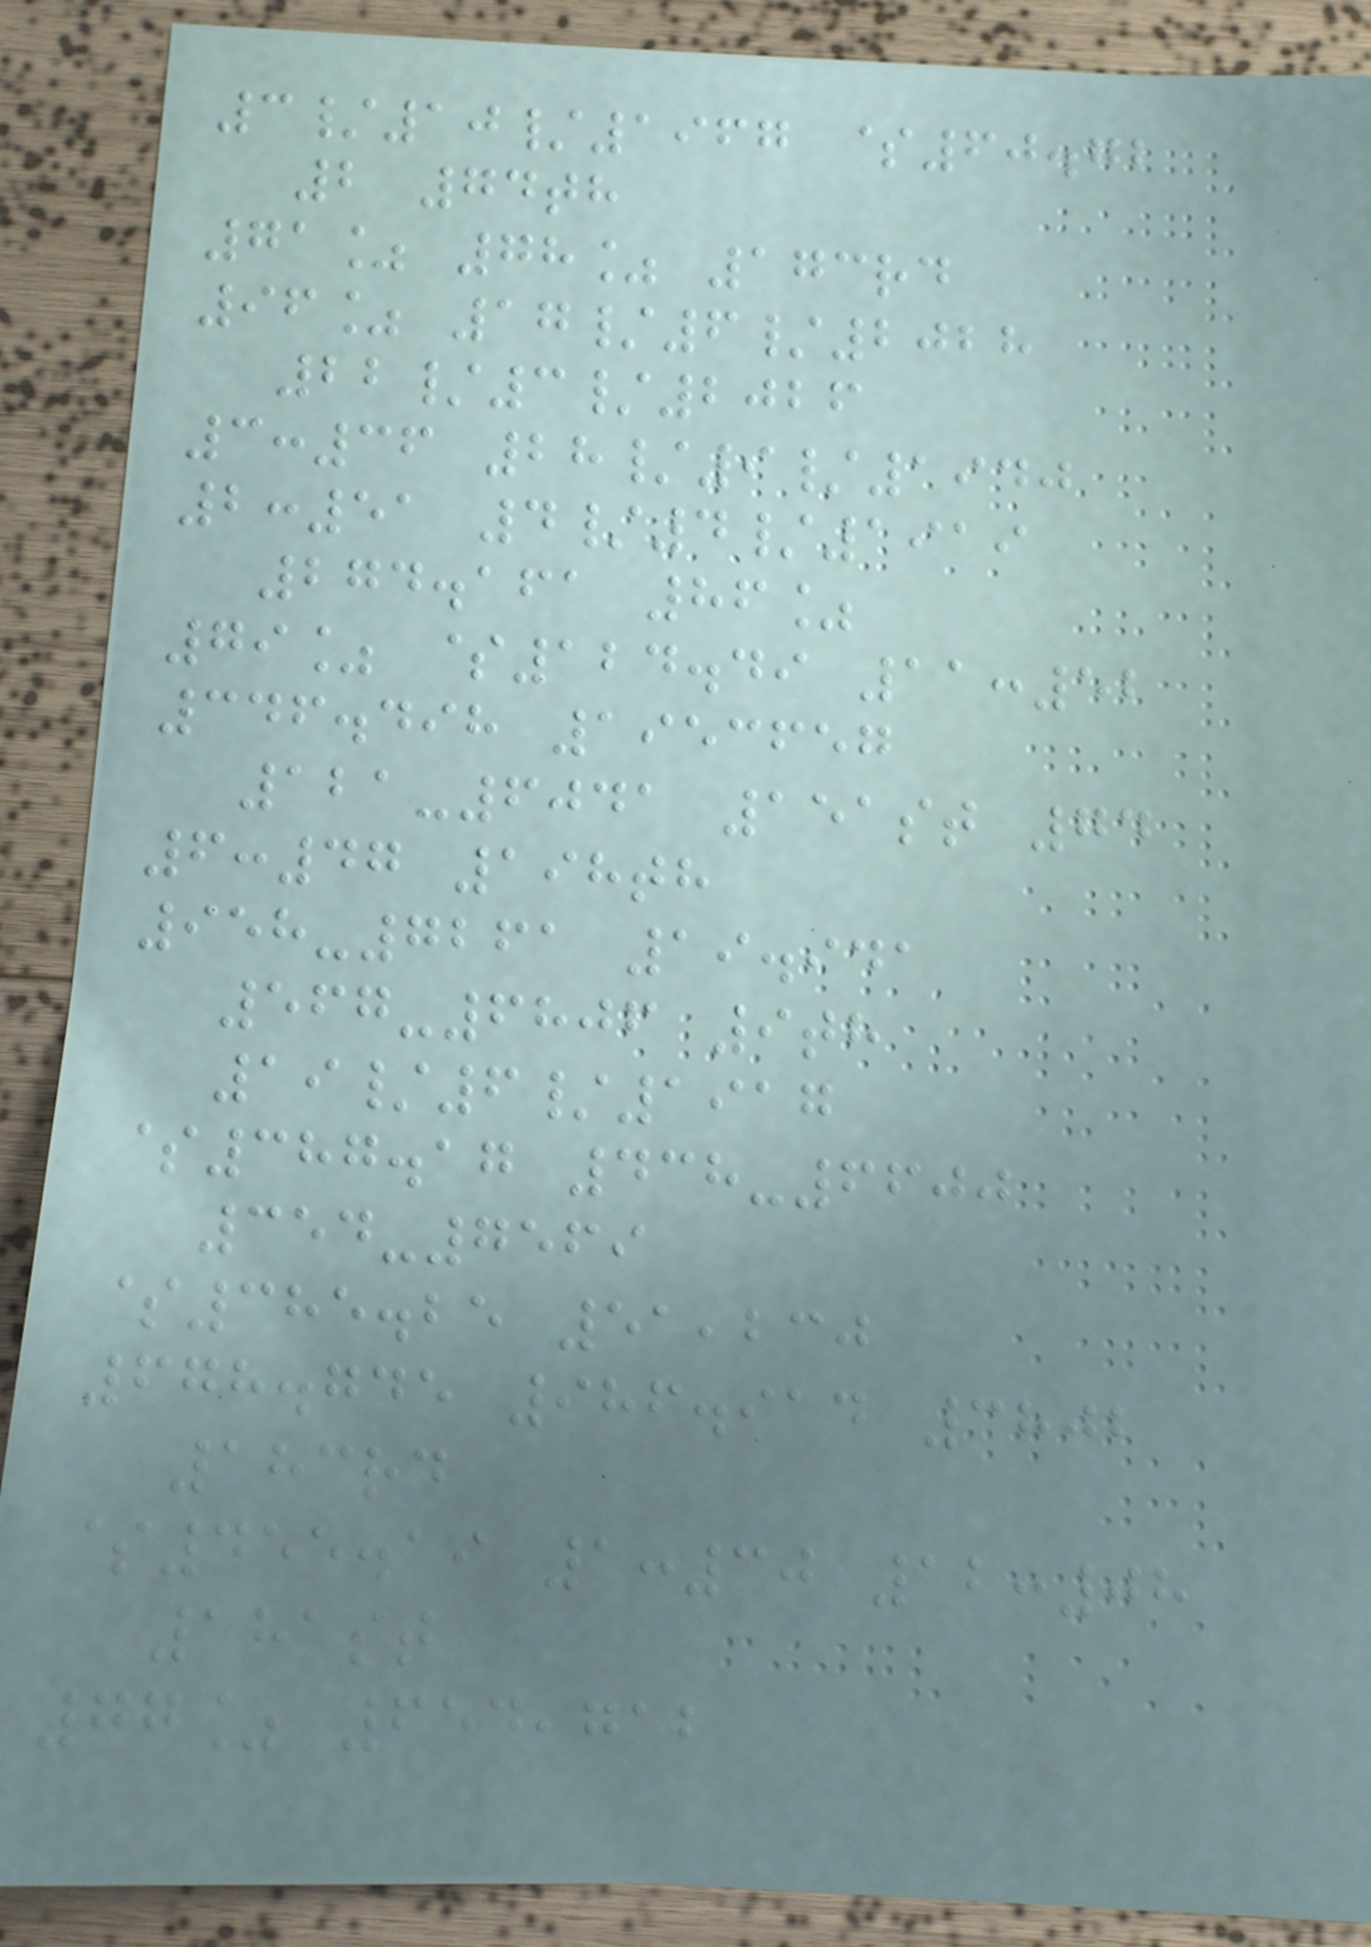3/10/1967 $60.72
2 74th
71% 78% 173rd
96% 17/6/2028
22/3/2026
3:36 28/9/1940
2:51 4/4/1919
274.161 86%
79% $124.49 11:52
346.498 1953657
121-6041 151st 74
6:47 198th
958-7261 19.941
567-6806 9th
19/6/1917
$387.17 438-6600
354-7569
$385.25 51,230
678.745 986.914 3802
183rd
$455.19 1:30 12:08
181st
77% 654,712
